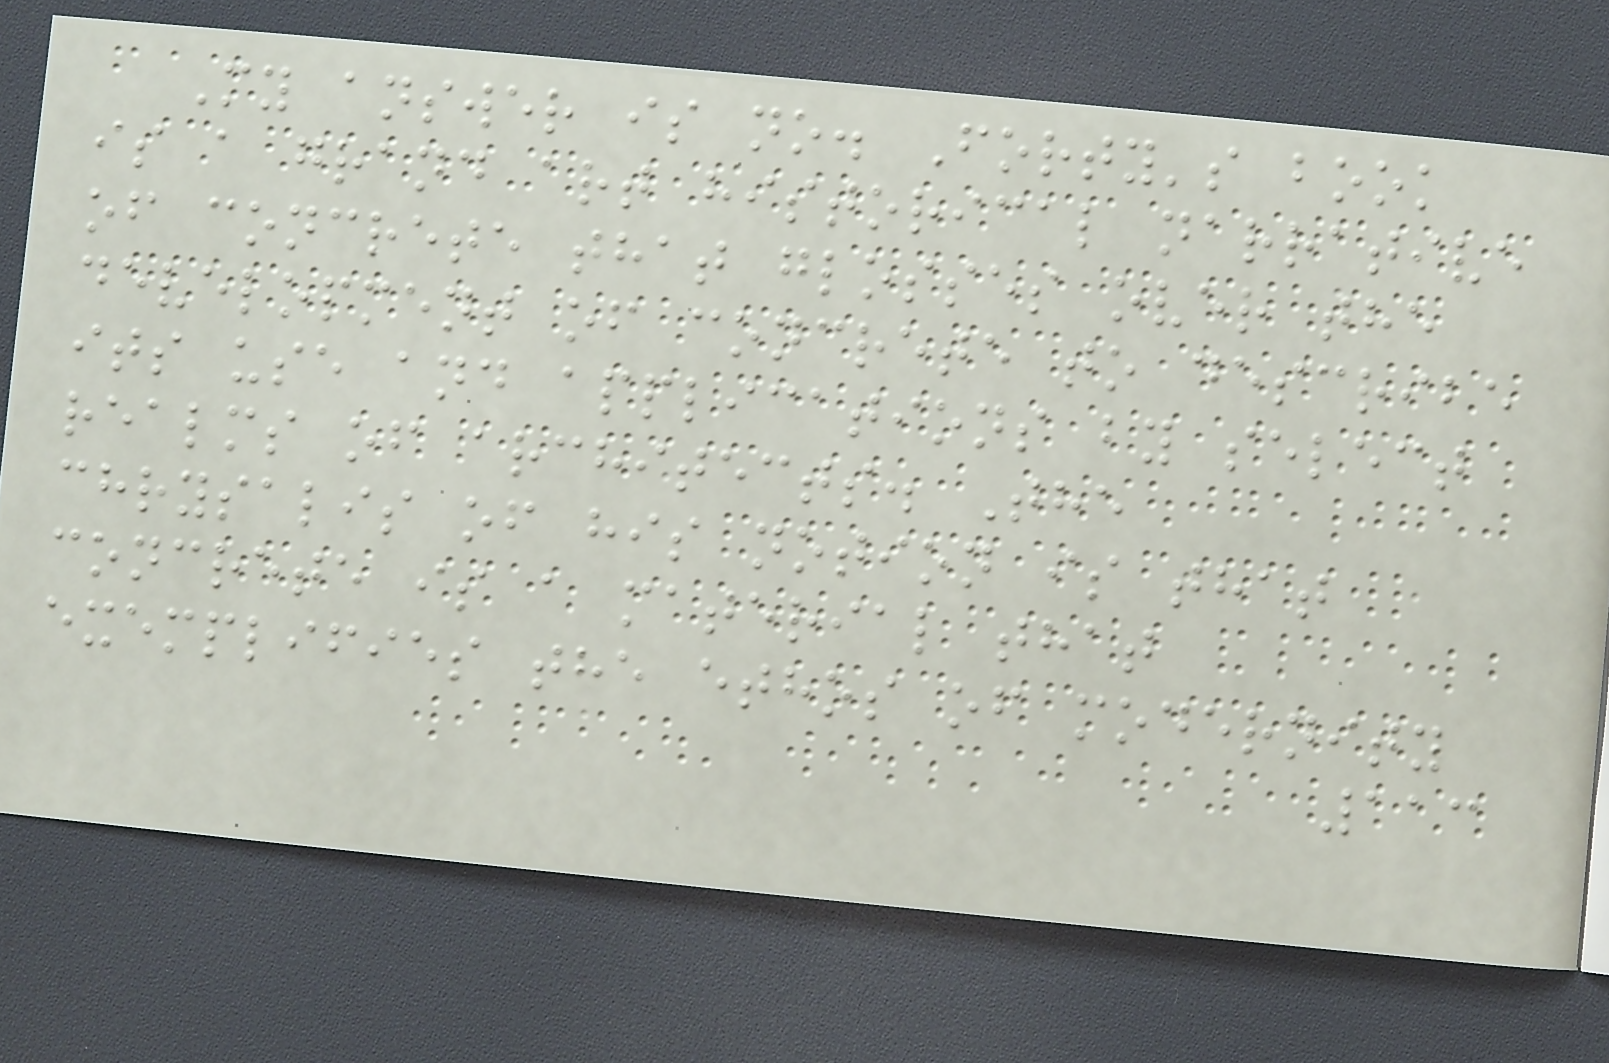My answer is no. Forty's book
is a grand art historical narrative
of concrete that glosses over the
development of concrete to describe
its use and applications by select
realms of architects. The
chrysalis of his notion is that
concrete is a material that
exemplifies the ethos of modernity
113
